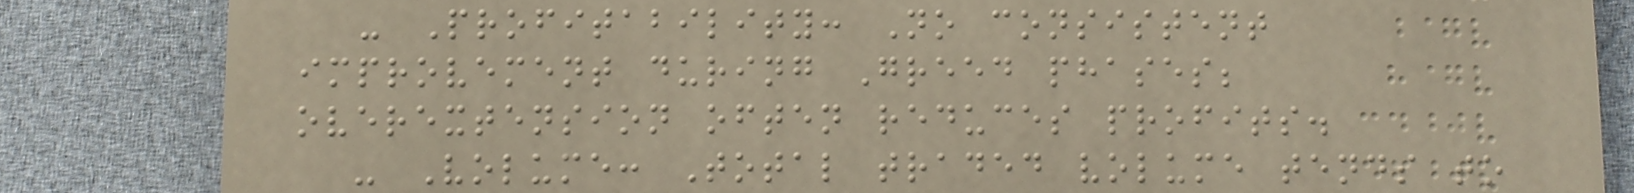- Profitability: No consistent
improvement during Greed phases;
overextension often reduces profits.
- Volume: Total traded volume tends to
